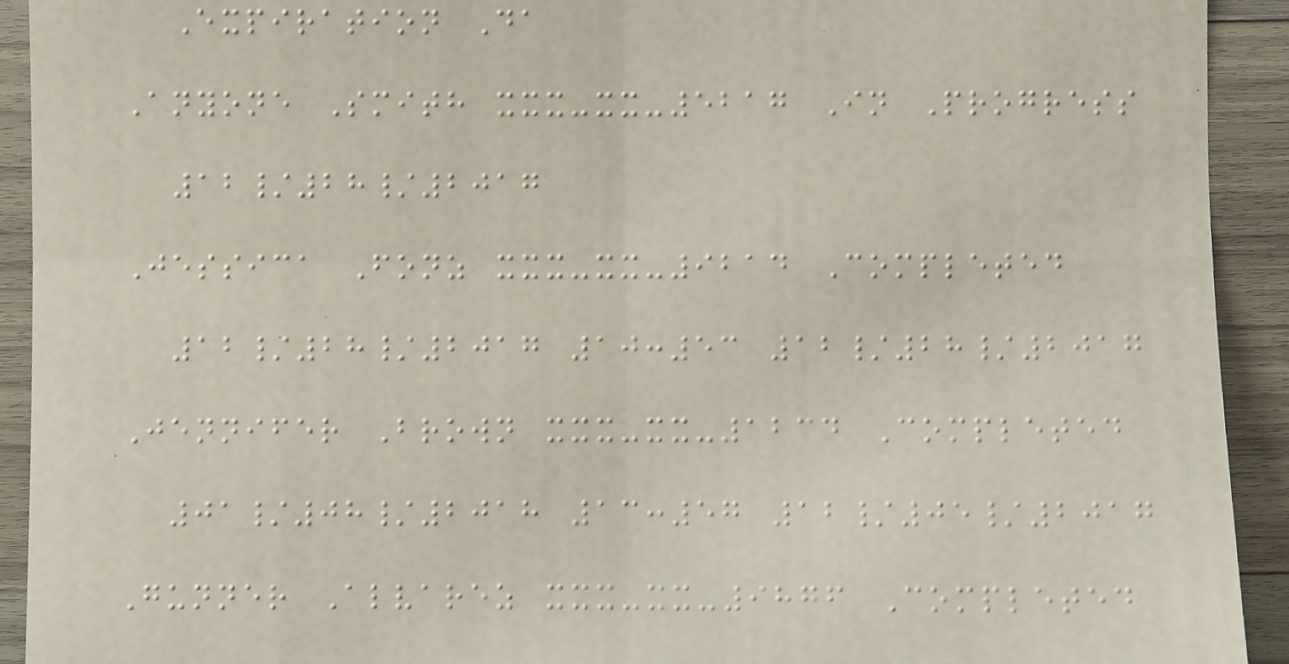Expiration Da
Anyone Smith xxx-xx-5217 In Progress
12/28/2017
Jessica Fonz xxx-xx-9214 Completed
12/28/2017 10:53 12/28/2017
Jennifer Brown xxx-xx-1234 Completed
01/08/2018 13:57 12/05/2017
Gunner Alvarez xxx-xx-9876 Completed
